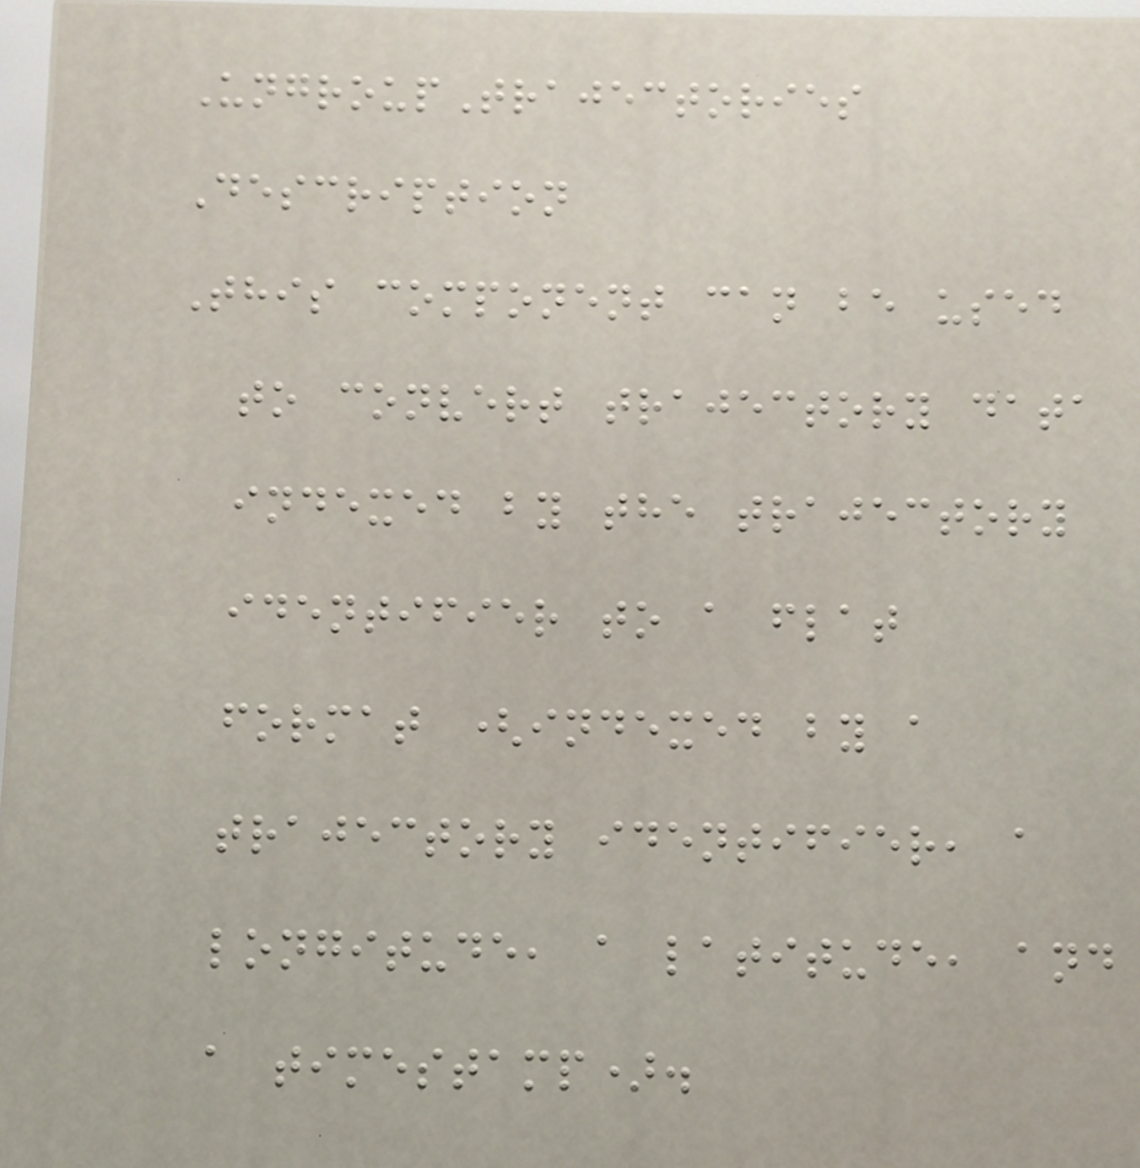UngroupTrajectories
Description
This component can be used
to convert trajectory data
indexed by the trajectory
identifier to a flat
format (indexed by a
trajectory identifier, a
longitude, a latitude, and
a timestamp).
